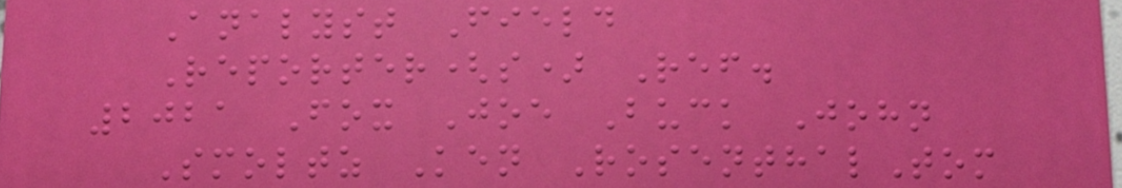Analyst Field
Reporter(s) Ref.
2021 Fox Joe Buck John
Smoltz Ken RosenthalTom
